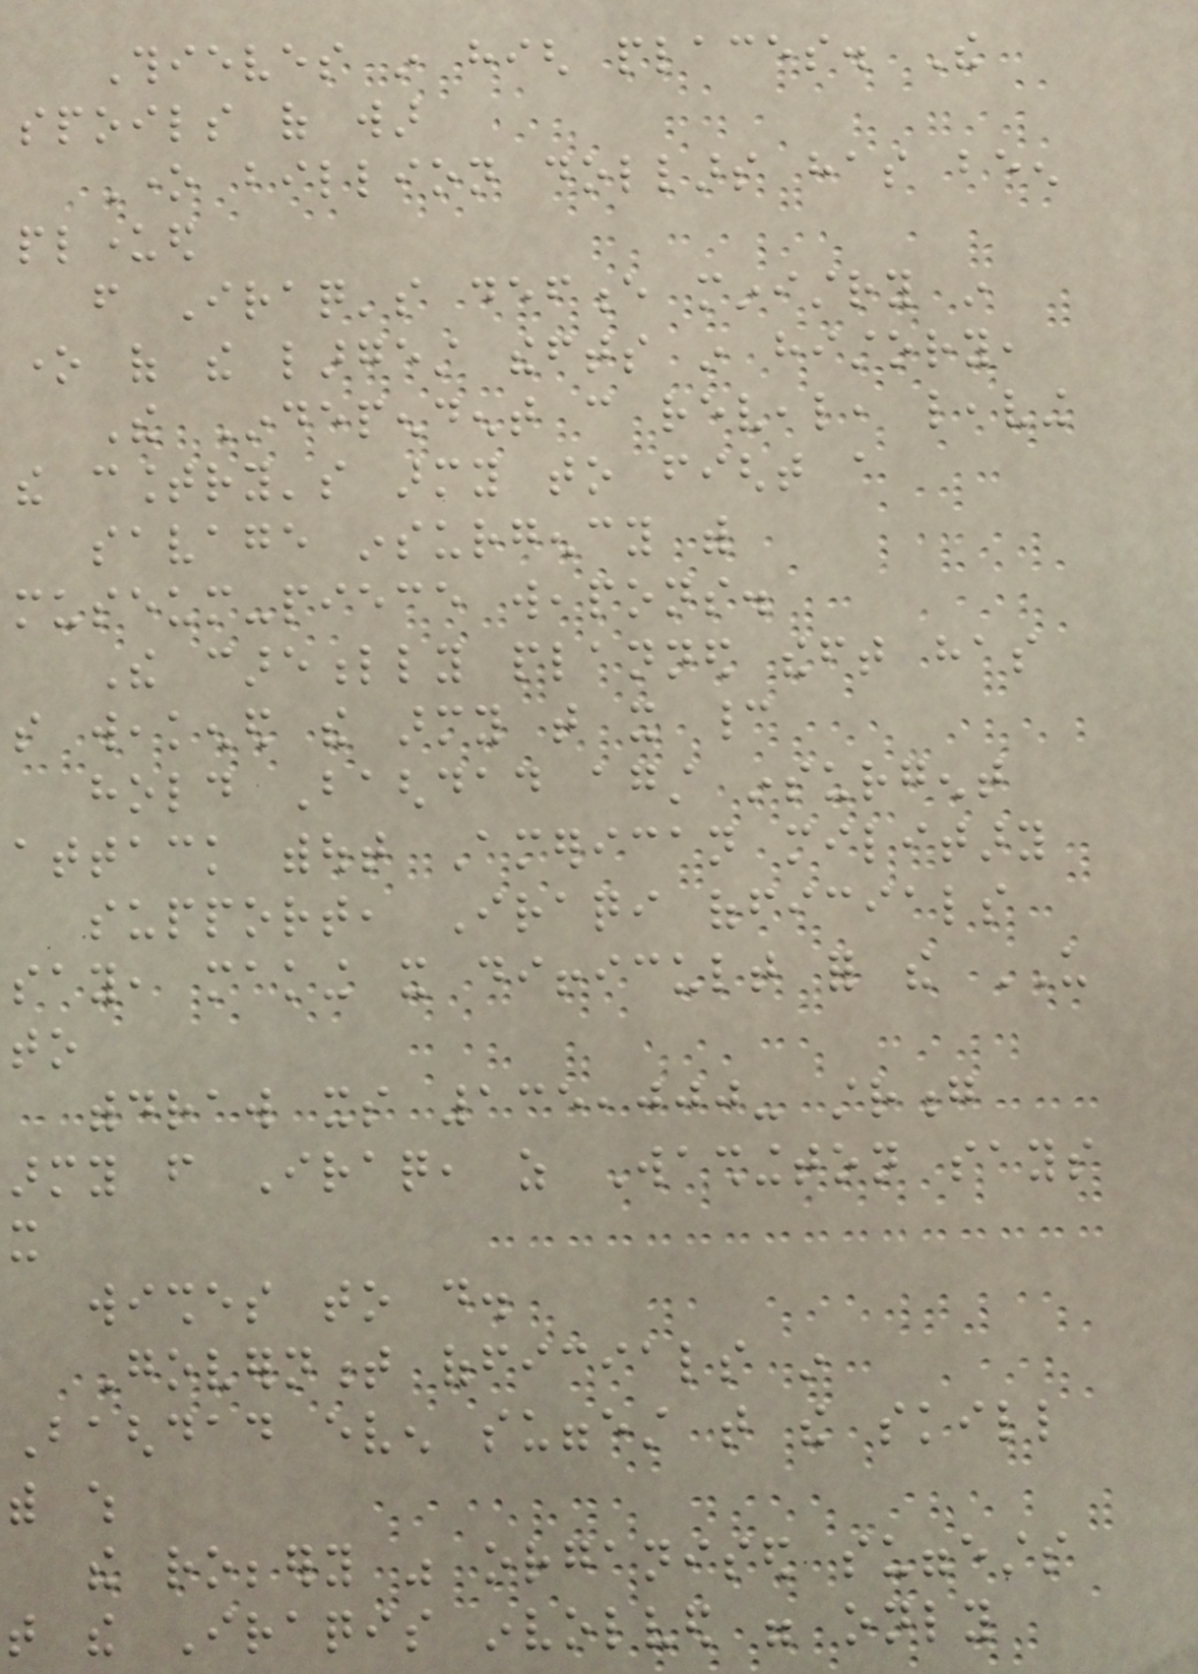Thieves in high places. The
spoils of war
One billion dollars has been
plundered
from Iraq's defence ministry in
one of the largest thefts in history,
The Independent can reveal, leaving
the country's army to fight a
savage insurgency with
museum-piece weapons.
The carefully planned theft has
so weakened the army that it cannot
hold Baghdad against insurgent
attack without American military
support, Iraqi officials
say, making it difficult for the US
to
withdraw its 135,000- strong
army from Iraq, as Washington says
it
wishes to do.
Government officials in
Baghdad even suggest that the skill
with which
the robbery was organised suggests
that the Iraqis involved were only
